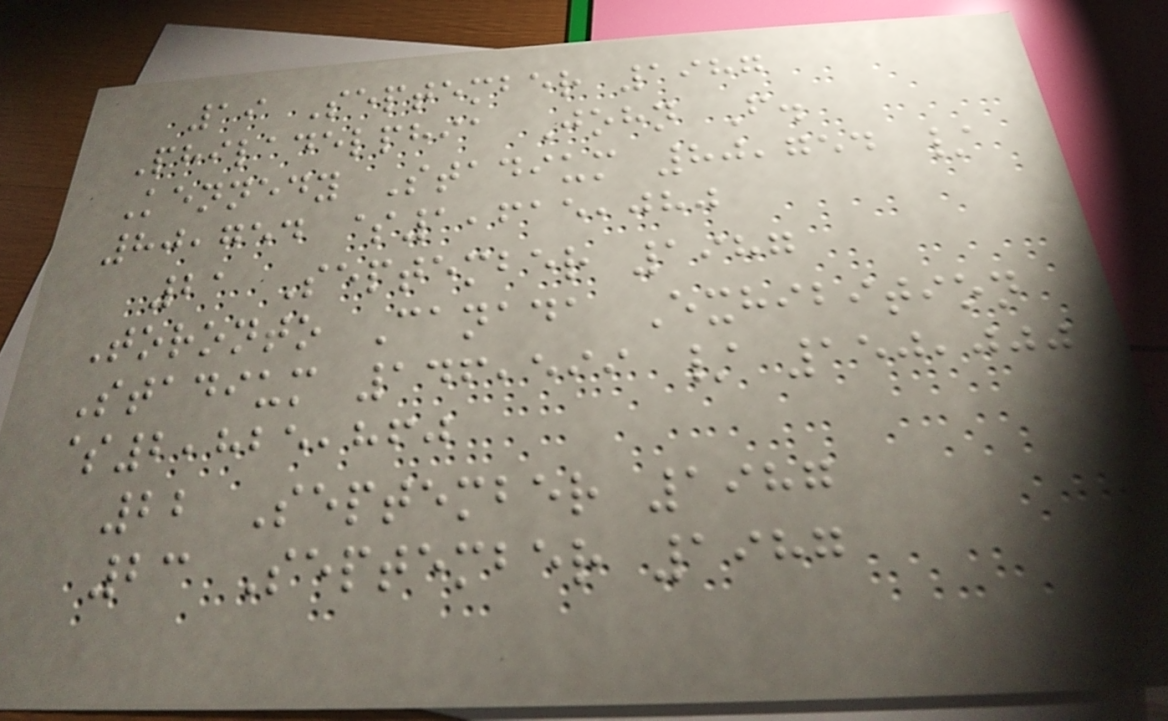19 September 1987
Philadelphia John F.
Kennedy Stadium 80,754 /
80,754 $1,615,080
21 September 1987
Toronto Canada Exhibition
Stadium 146,599 / 150,000
$2,825,860
22 September 1987
23 September 1987
